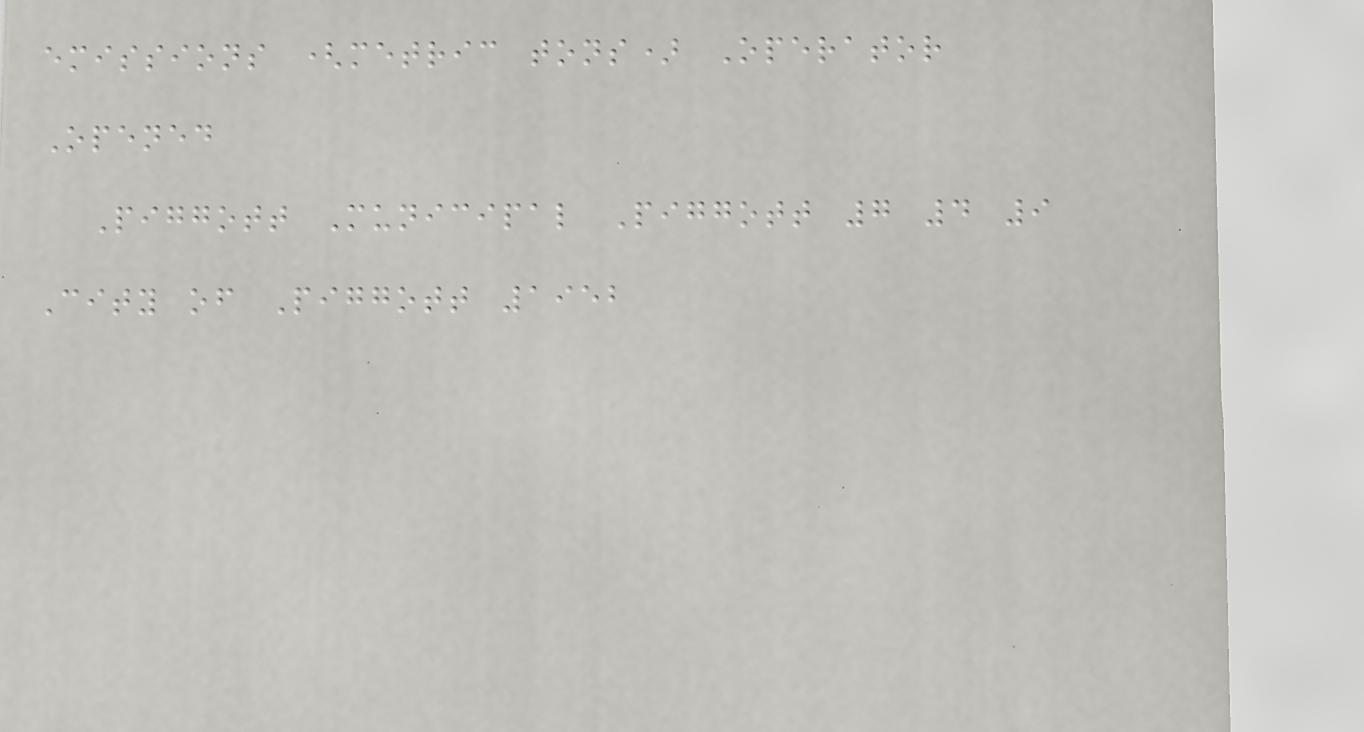emissions (metric tons) Operator
Opened
Piggott Municipal Piggott 7 4 9
City of Piggott 1952
